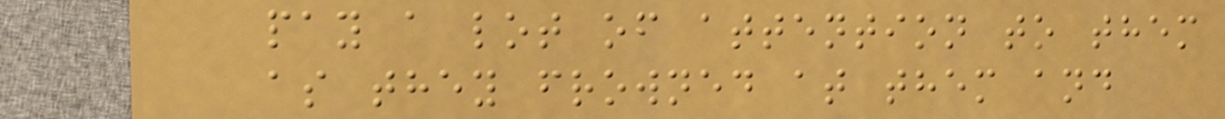pay a lot of attention to them
as they frowned at them and
